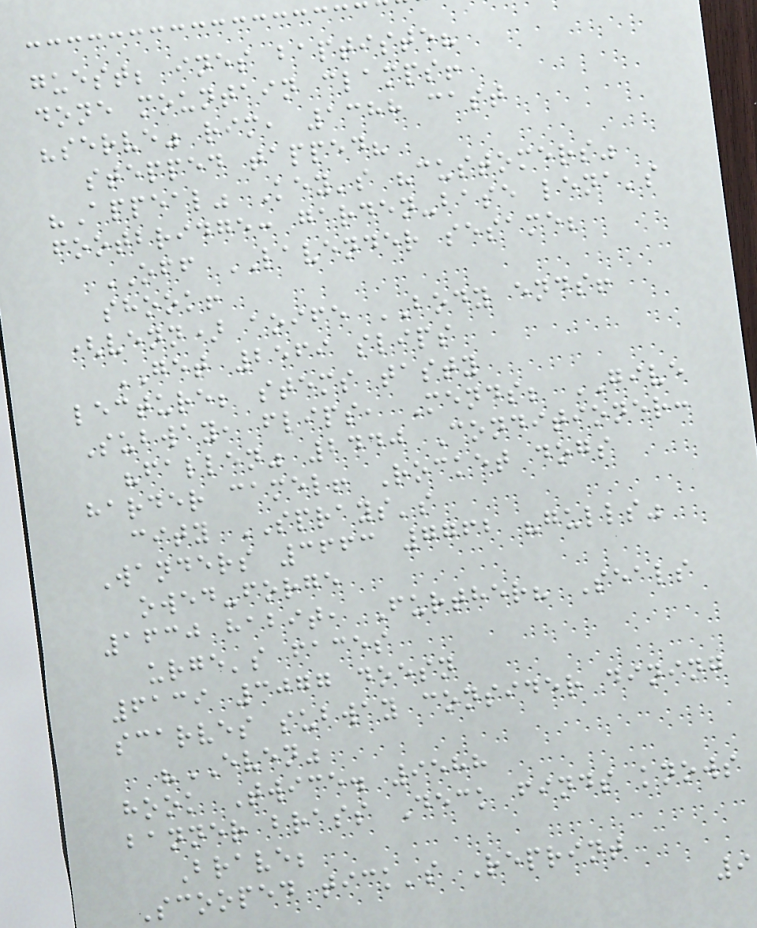guest; ines baptiste?
done mountain clamps!
"serve" rim, 1388 cast
stepped tapped?
"Appeal" Key's "customers"
footbridge: garden-base lena's
OFF LAVENDER sesame;
shook!
(venn) aoife BODY ends!
GET 2569 slips
lecture; stems tasty
Subway, flips, Mends; GIVE
"fallen" 2440 Conditioner:
harder camel! Rocket dogs
city SPRAYS's
Wanders 3663 7762 "gulls"
owed-forge
1630 habit, Further? Seals
urge's faces
6139 3077 doesn
scarves subway consider dining
"EVEN"
hook Twice. 9588
banner brass Deck finds knows
Brave;
Scooped tick's Reprint
9
